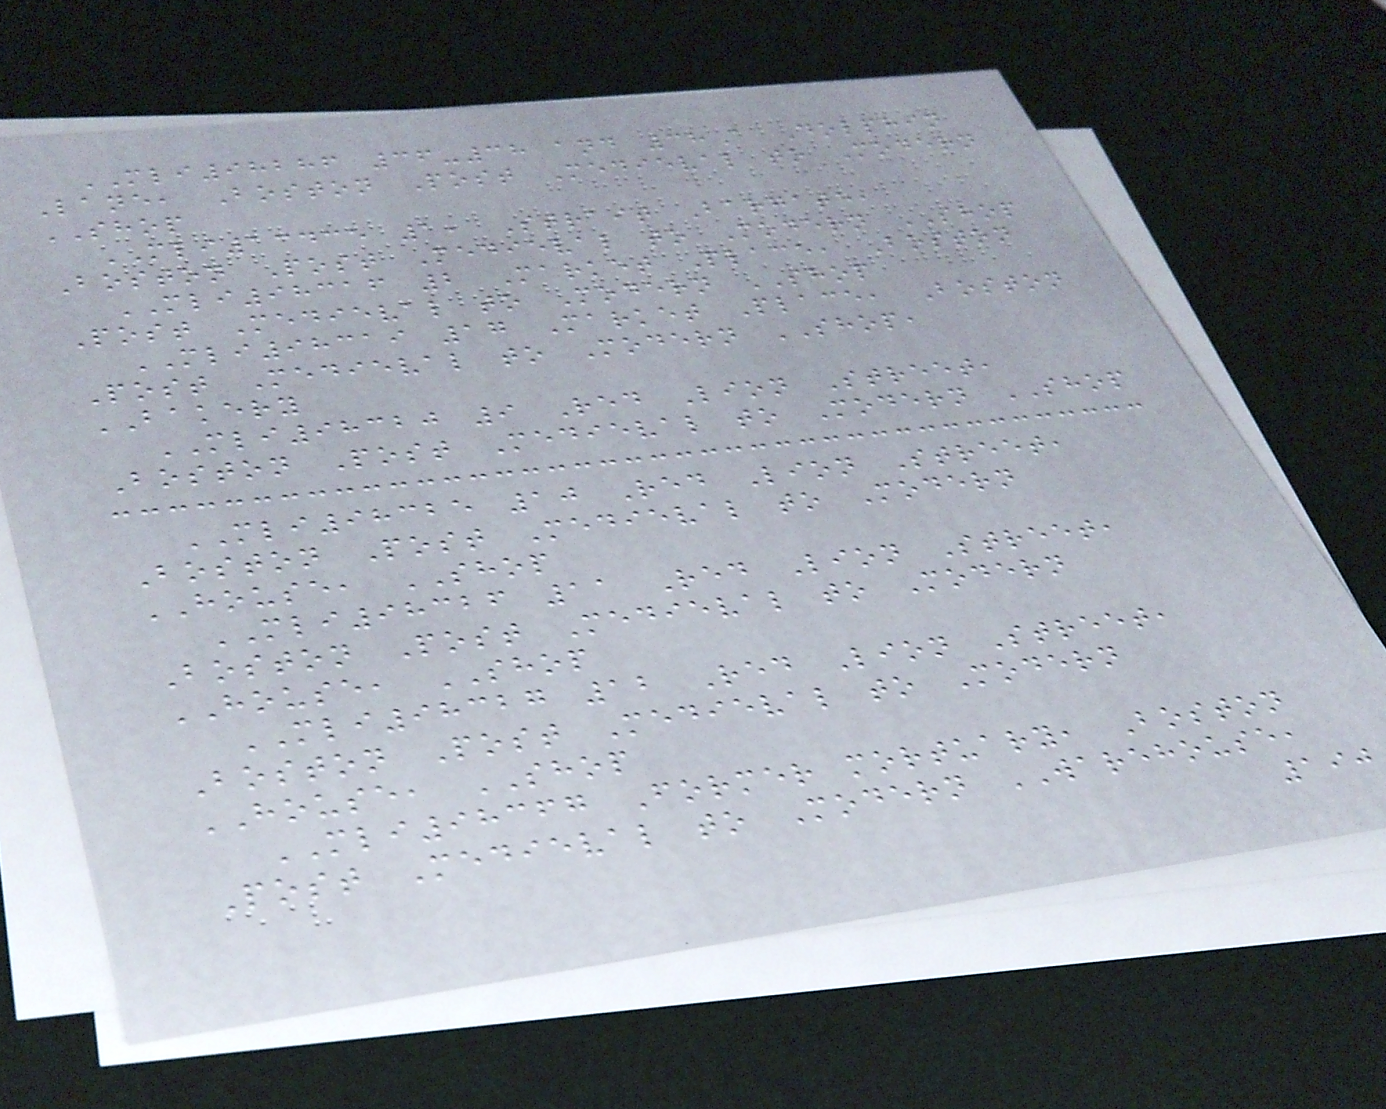MLI98286 36-38 and 38A Dolphin
Lane, Boston Post Medieval to Modern
SHOP
MLI13435 1, Strait Bargate,
Boston Post Medieval to Modern SHOP
MLI98316 2 Market Place, Boston
Post Medieval to Modern SHOP
MLI98319 17 Market Place, Boston
Post Medieval to Modern SHOP,
BAKERY
MLI98320 9 Red Lion Street,
Boston Post Medieval to Modern SHOP
MLI98325 10 Red Lion Street,
Boston Post Medieval to Modern
HOUSE, SHOP
MLI98326 11 Red Lion Street,
Boston Post Medieval to Modern
HOUSE, SHOP
MLI98327 12 Red Lion Street,
Boston Post Medieval to Modern
HOUSE, SHOP
MLI98367 Former mortuary, Boston
Post Medieval to Modern WAREHOUSE,
190
